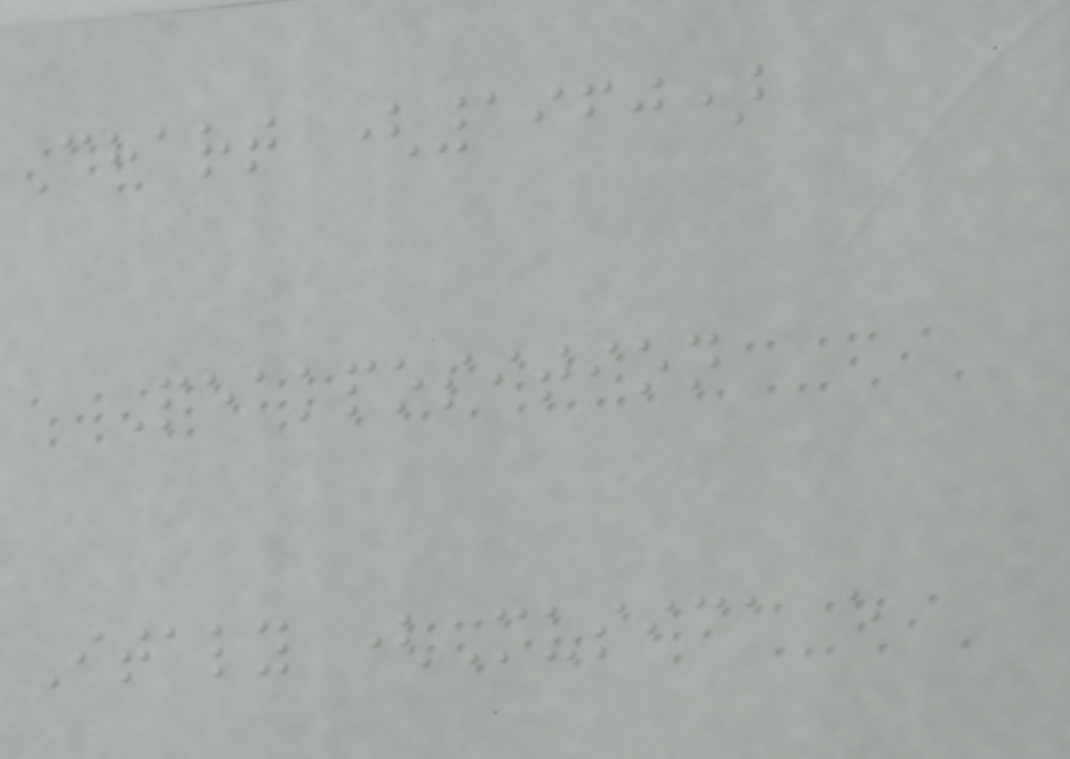Chart (1960)
Peakposition
Italy (Musica e
